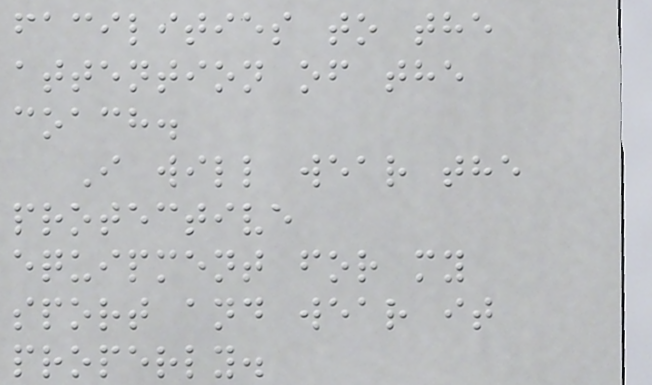facilities to the
attention of the
coach.
I will wear the
protective
equipment for my
sport and wear it
properly.
